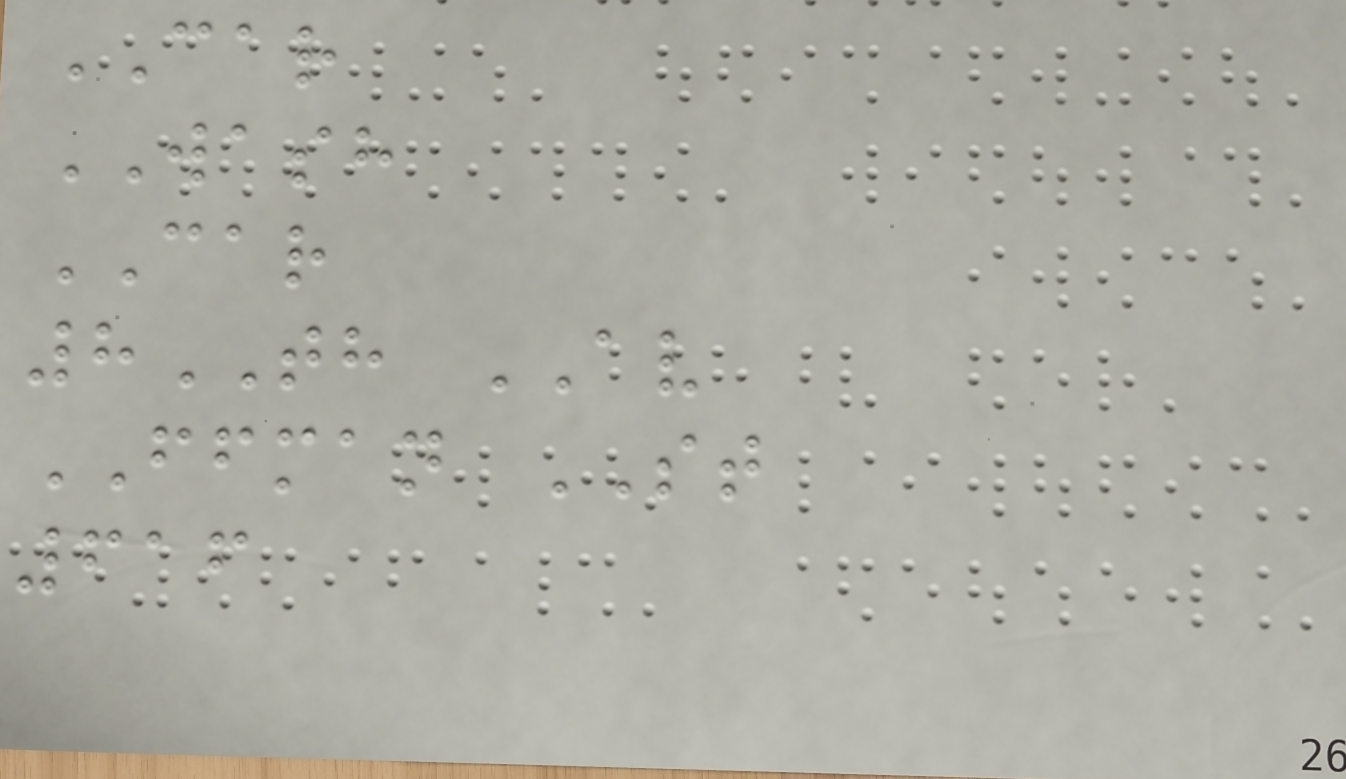CAR
WASH
CAR
8TH AV
FFMAN ST
616
